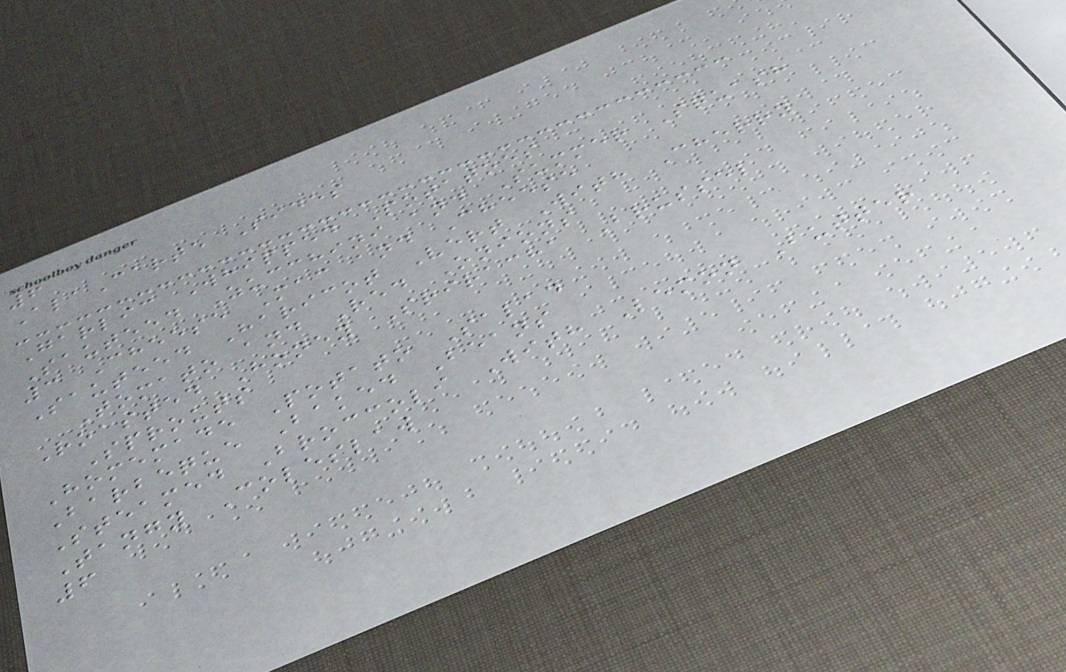6
AlaCarte Sides
Garlic Whipped Potatoes
Sauteed Zucchini and Summer Squash
3 Cheese Mac and Cheese
Sauteed Haricot Vert With Cherry
Tomato and Red Onions
Roasted Honey Sriracha Brussel
Sprouts
Homemade Potato Salad
Barbeque Baked Beans
Steamed Broccoli With Lemon Butter
Tangy Coleslaw
6
